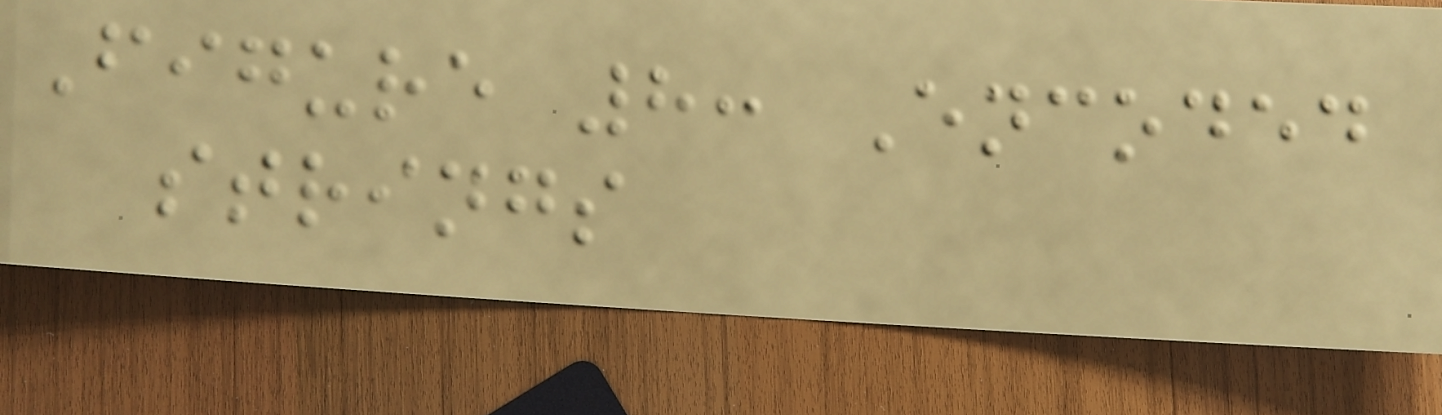Figure 8: Encoded
strings
